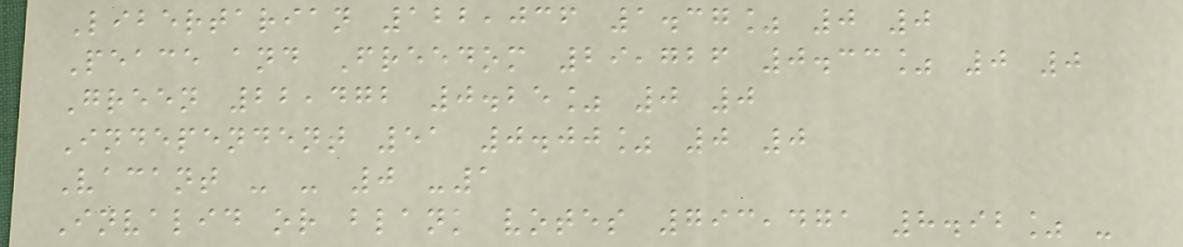Libertarian 122,036 1.37% 0 0
Peace and Freedom 29,726 0.33% 0 0
Green 22,472 0.25% 0 0
Independent 51 0.00% 0 0
Vacant - - 0 -1
Invalid or blank votes 793,471 8.92% -
